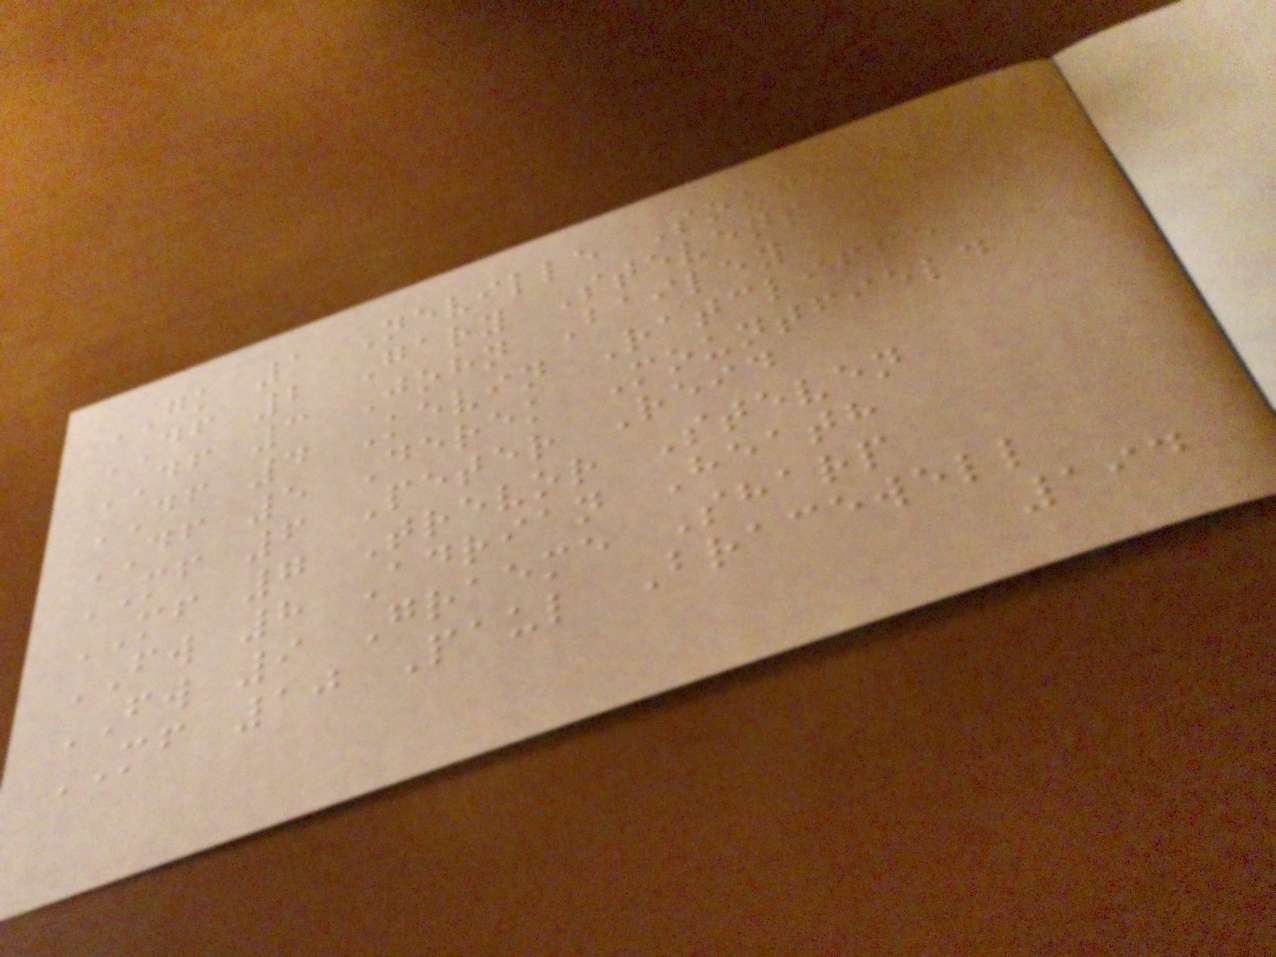GK 1 Neville Southall
DF 2 Gary Stevens
DF 3 John Bailey
DF 4 Kevin Ratcliffe
DF 5 Derek Mountfield
MF 6 Peter Reid
MF 7 Trevor Steven
FW 8 Adrian Heath
FW 9 Graeme Sharp
MF 10 Paul Bracewell
194
